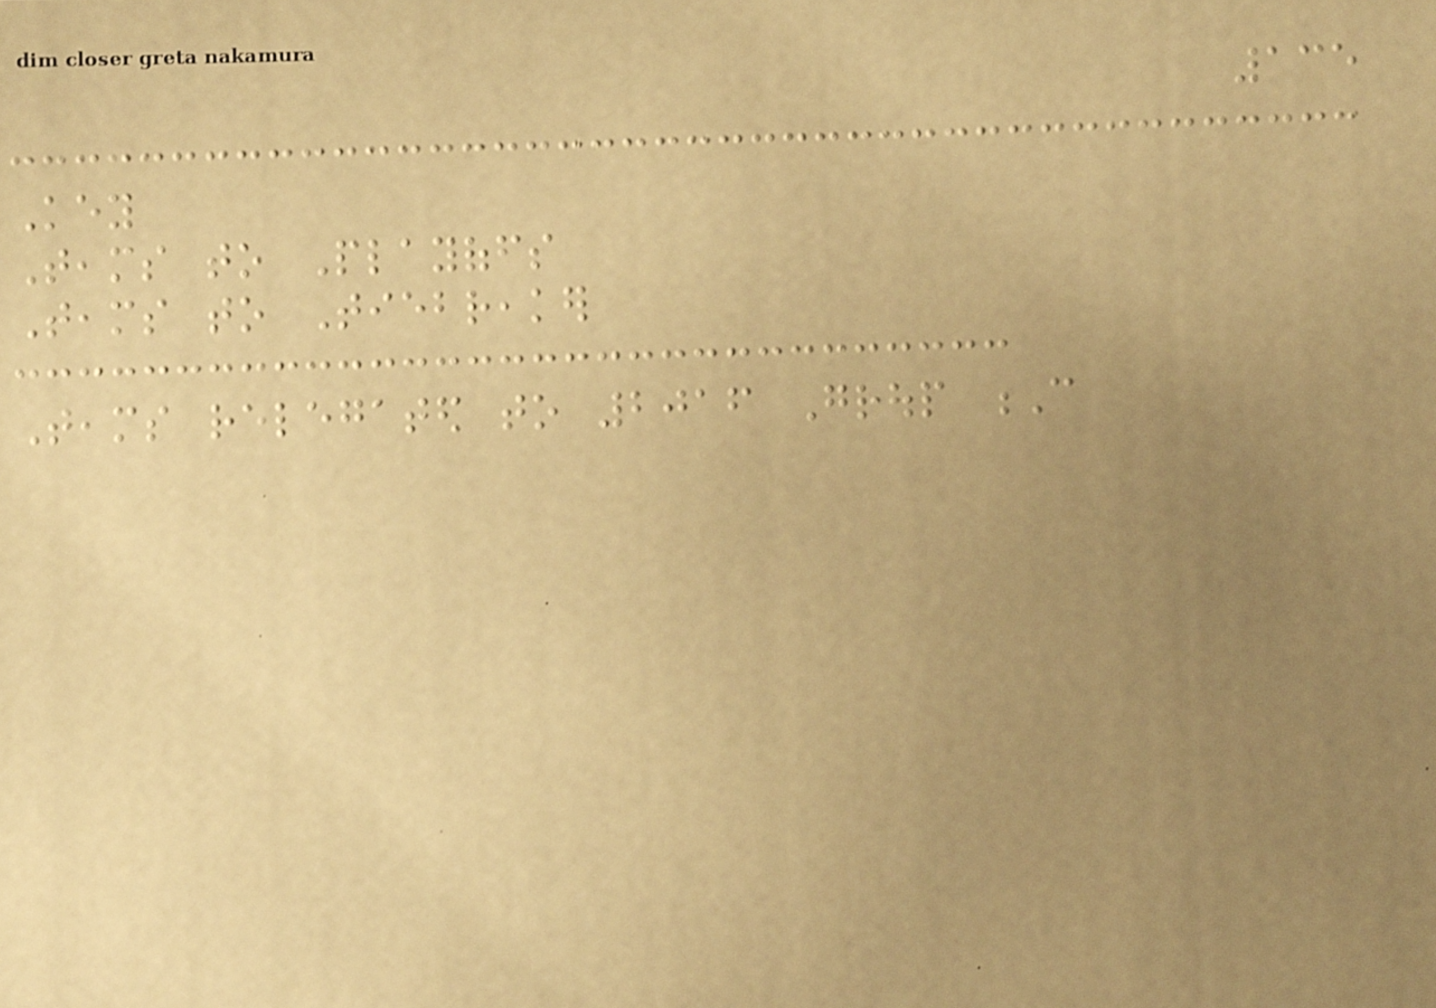135
Key
Teams to Playoffs
Teams to Tiebreaker
Teams relegated to 2016 Group C
